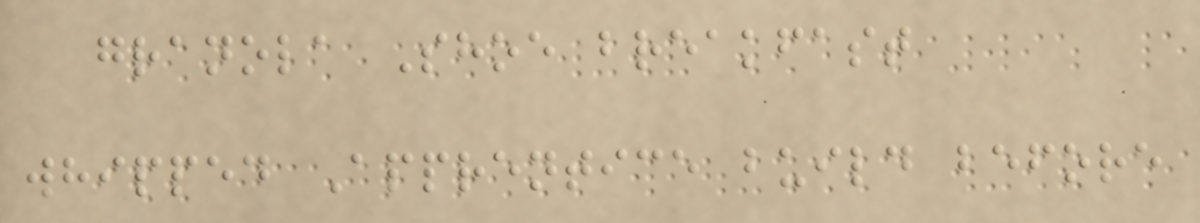granola Shoe breakfast
whipped Apprentice build before
